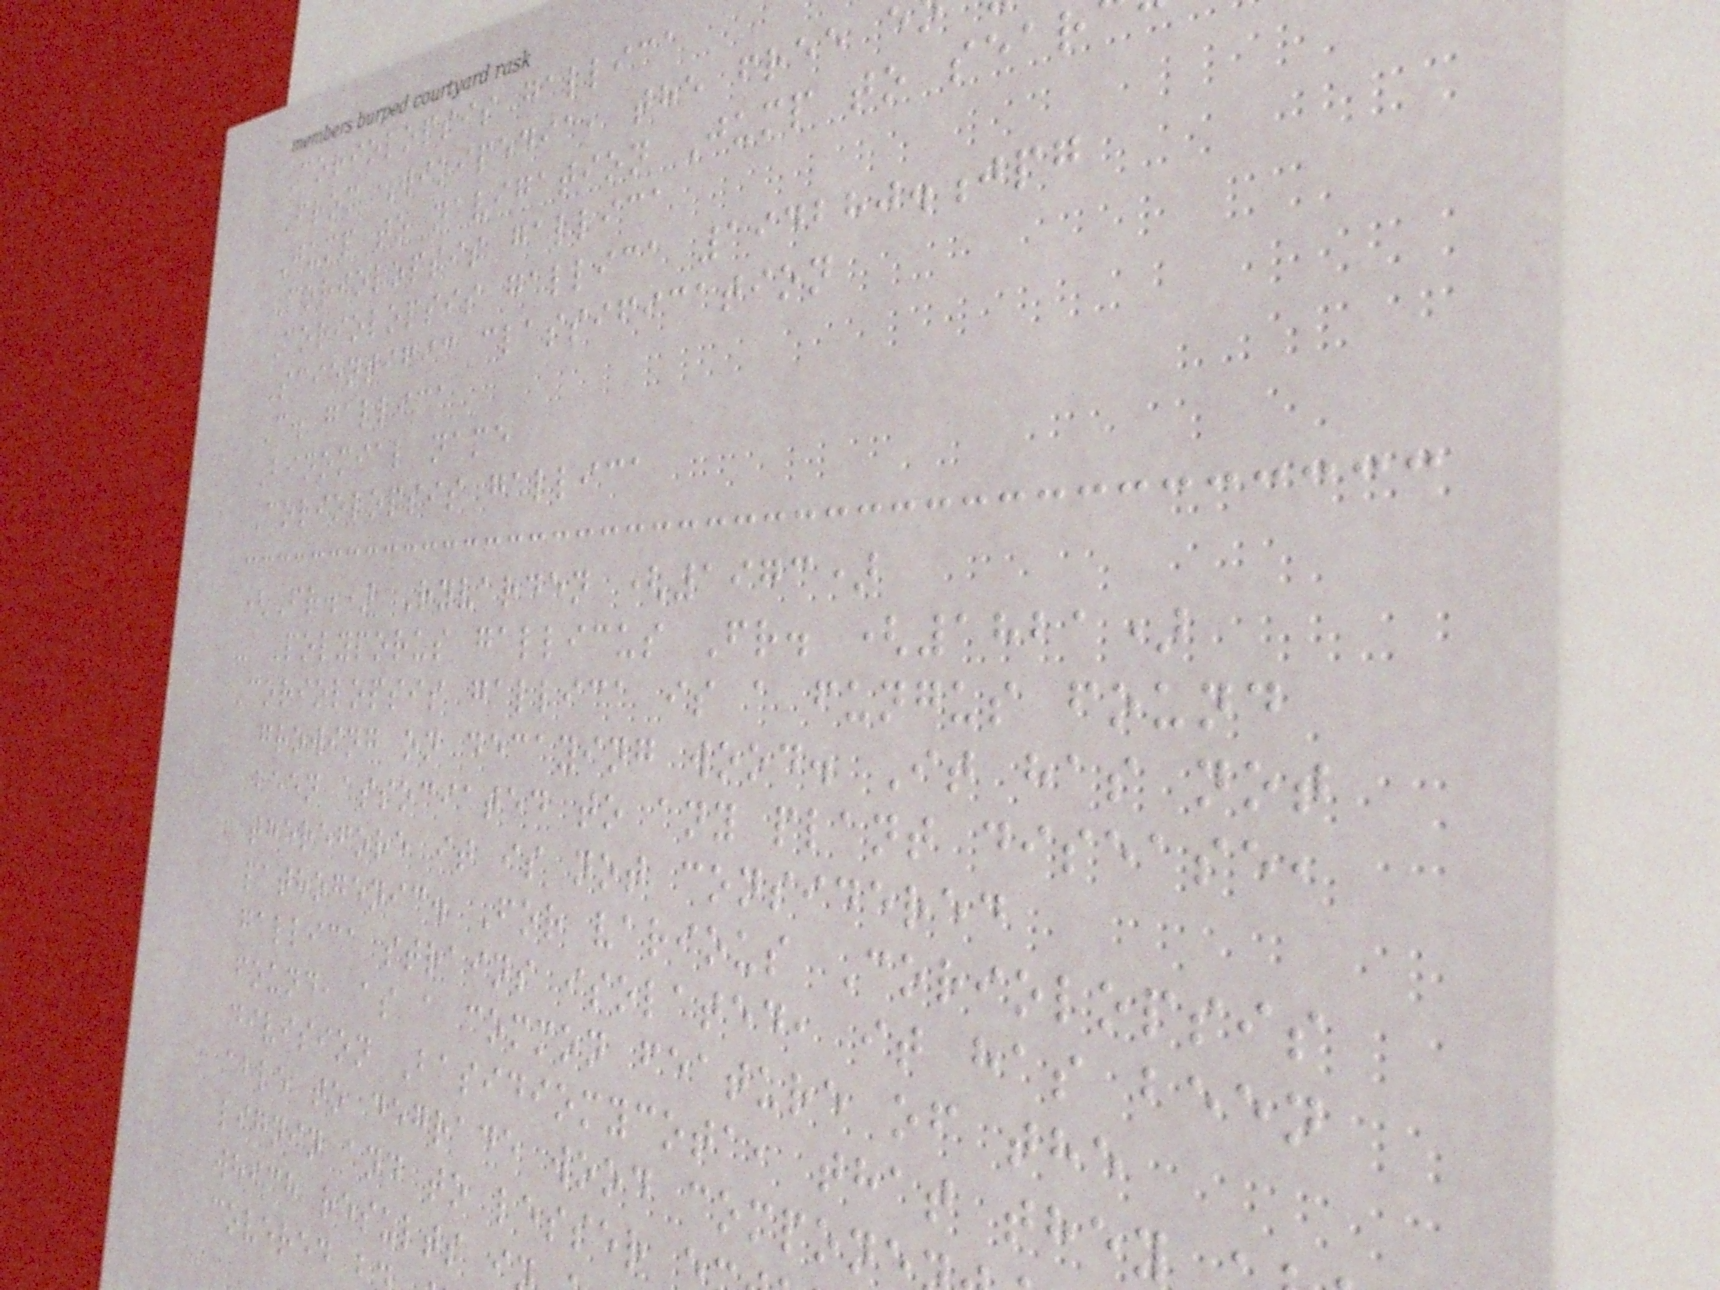Coriolopsis gallica
From Wikipedia, the free e
Jump to navigation Jump to sear
Coriolopsis gallica
Coriolopsis gallica 194280.jpg
Scientific classification
C. gallica
Binomial name
Coriolopsis gallica
(Fr.) Ryvarden (1973)
- Polyporus gallicus Fr. (1821)
Coriolopsis gallica is a fungus found
growing on decaying wood. It has not
been associated to any plant disease,
therefore it is not considered
pathogenic. For various Coriolopsis
gallica strains isolated, it has been
found, as a common feature of the
division Basidiomycota, that they
able to degrade wood compone
lignin and to lesser
which results i
